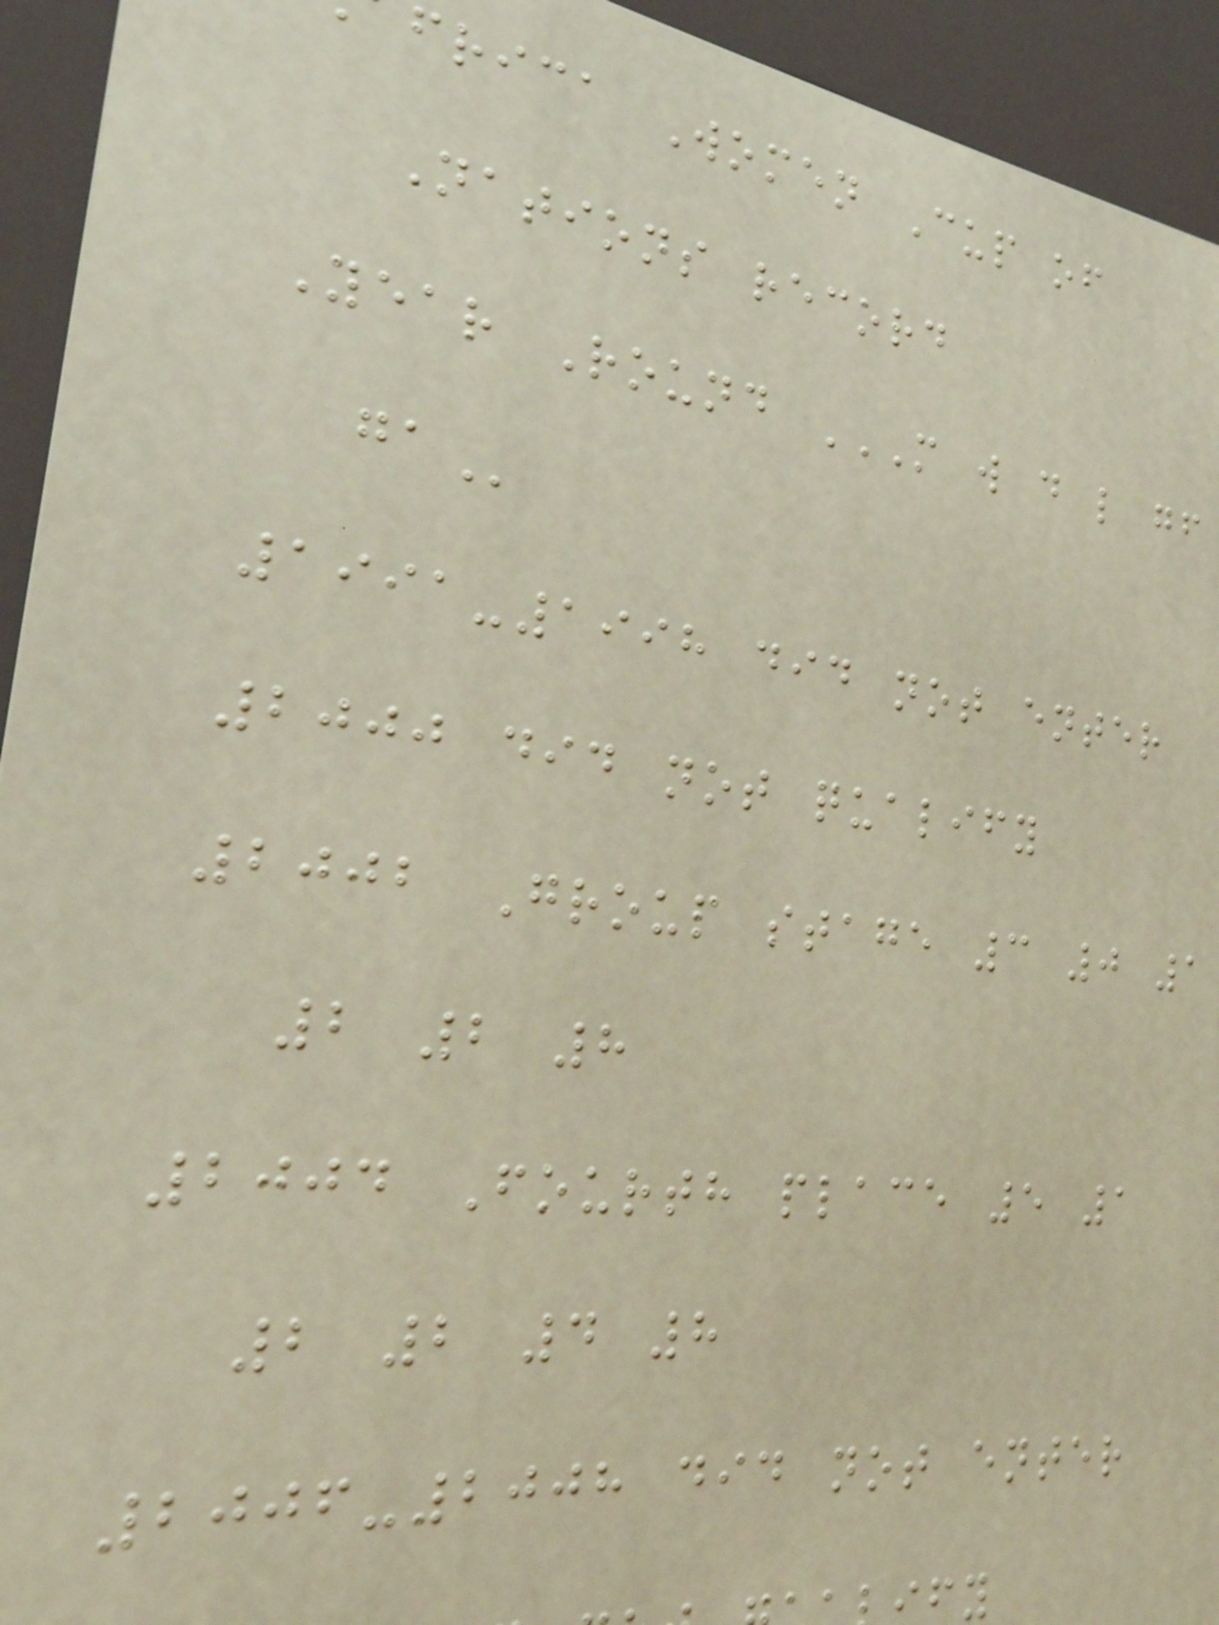frica Women Cup of
Nations record
Year Round M W D L GF
1991-1998 did not enter
2000 did not qualify
2002 Group stage 3 0 1
2 2 8
2004 Fourth place 5 1
2 2 4 8
2006-2008 did not enter
